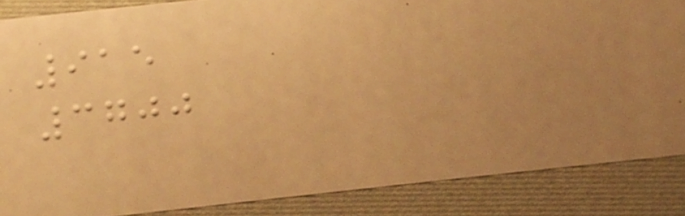915
3700
